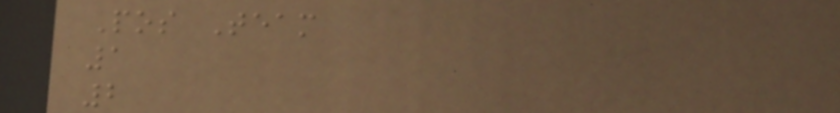Pos Team
1
2
